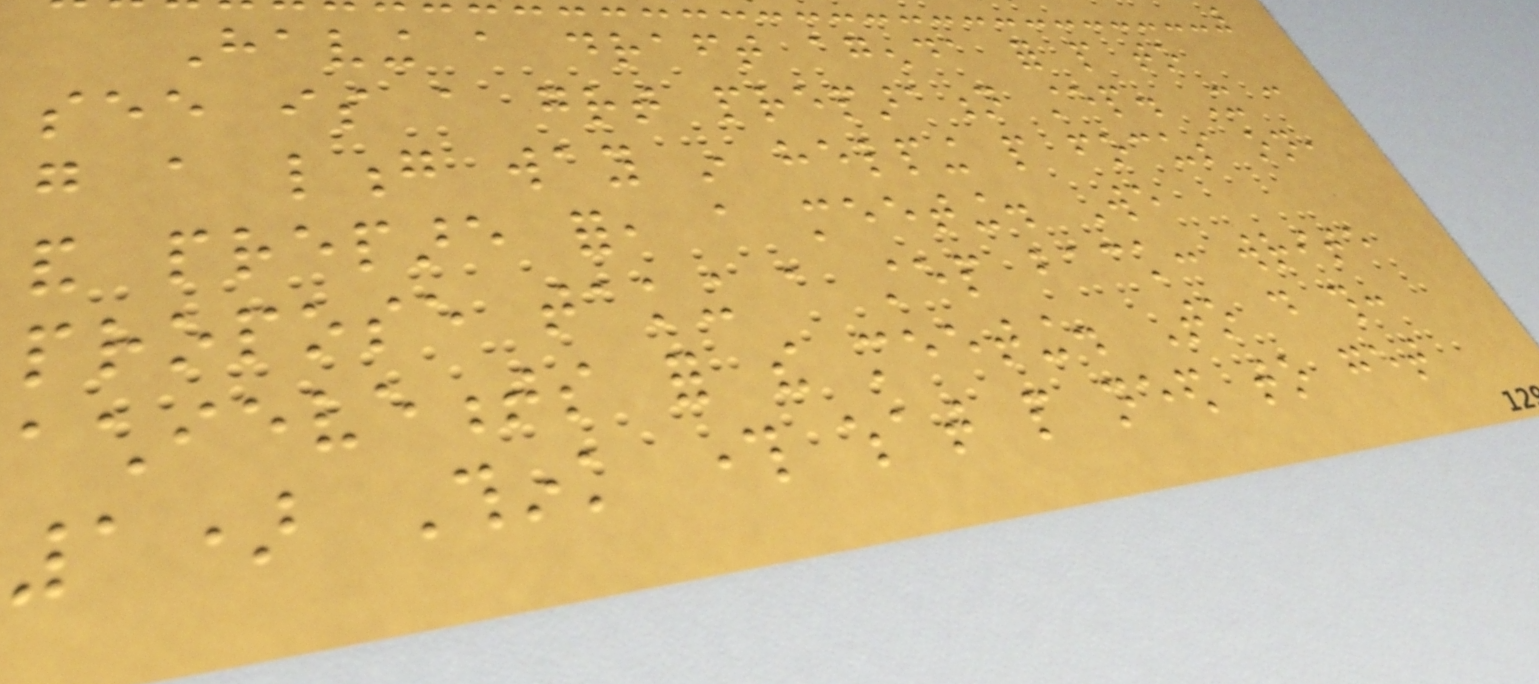Having a draft agenda for people to
see is a great preparation step. It can
go a long way in helping people focus on,
and prepare for, a meeting. We
propose taking a step back: write
achievements for the meeting. To do this:
1) Think through what people need to get
